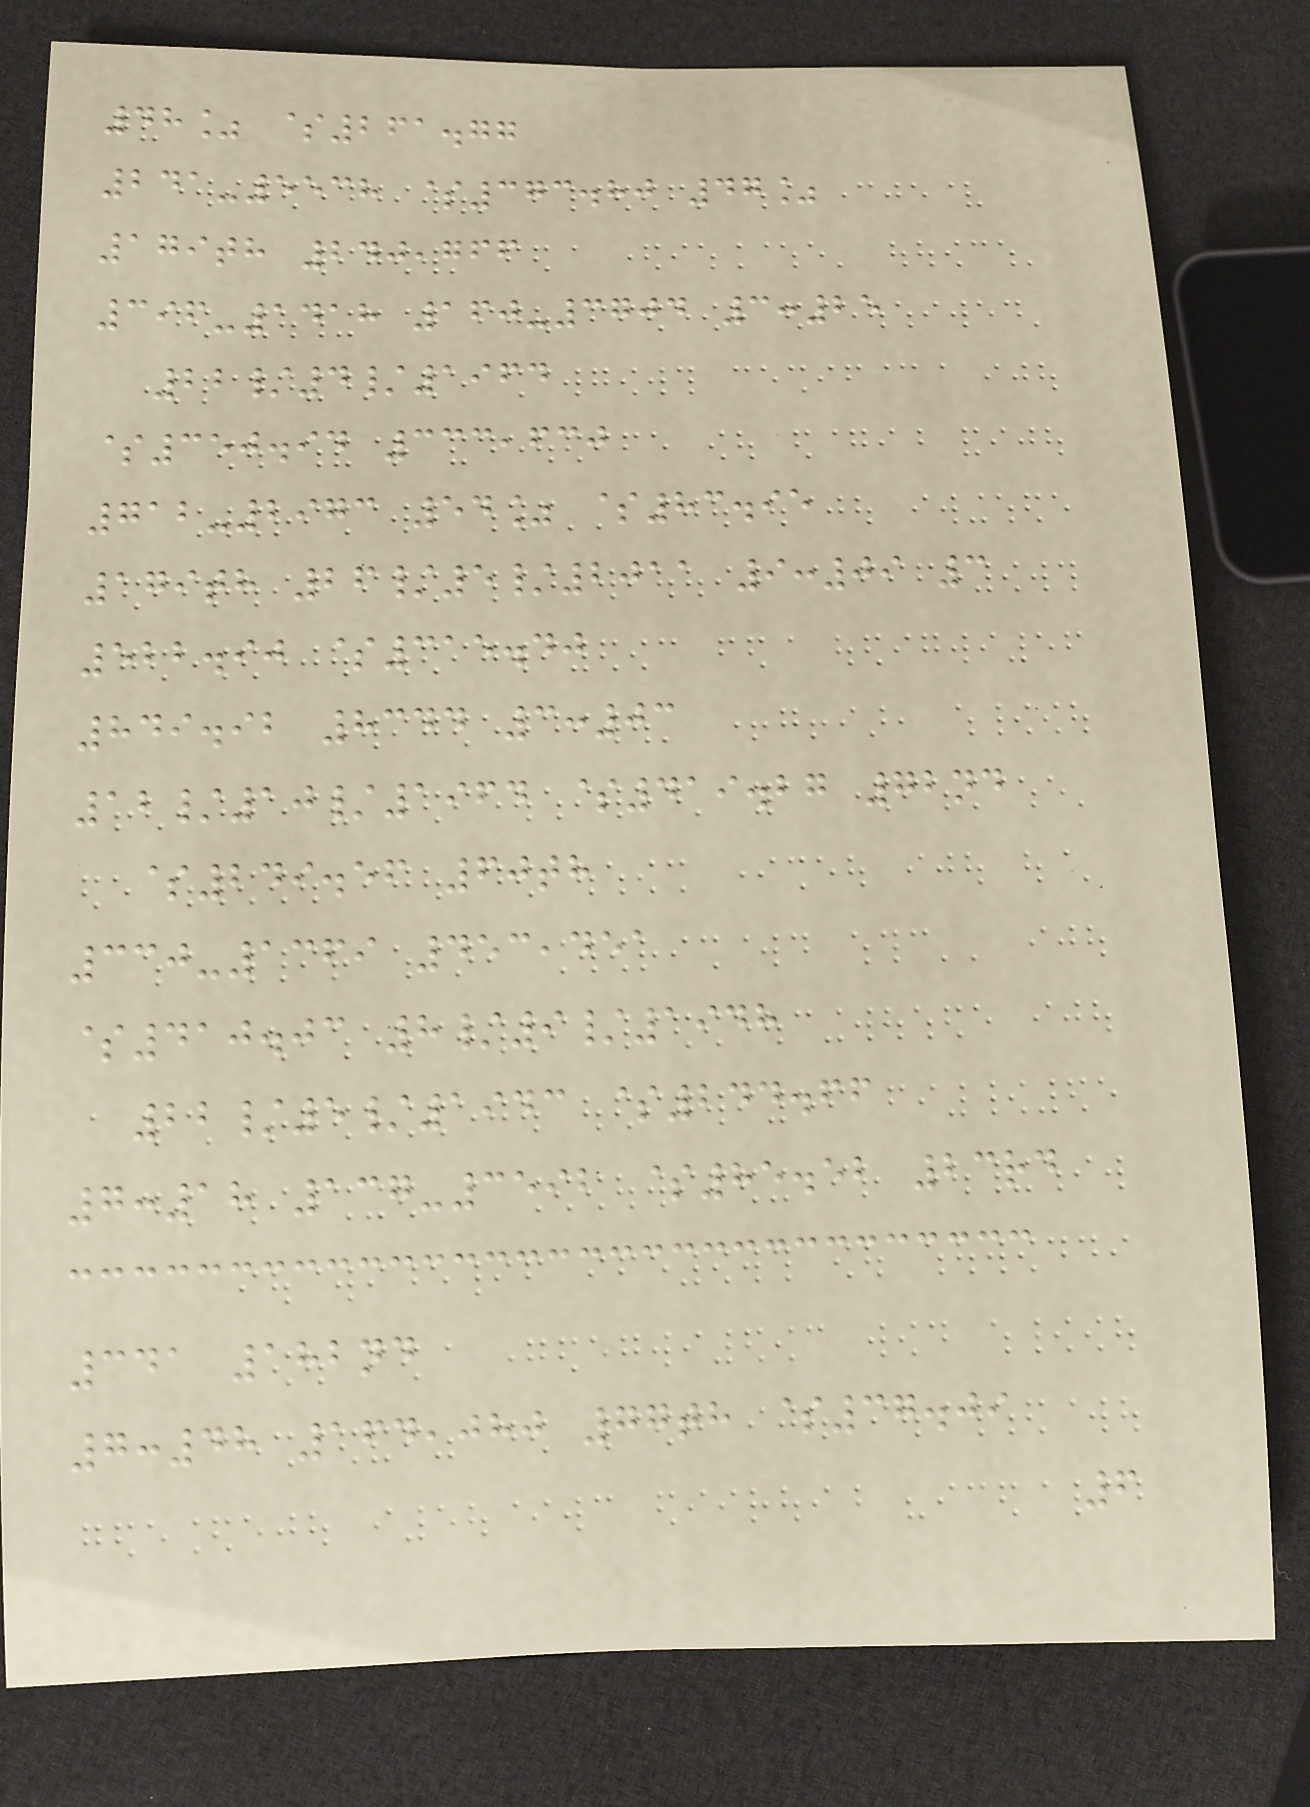48% $261.77
241-5538 $373.80 47%
179th 240,766
396-1418 160-3704 3:25
22/4/1964
$350.94 333,630
712-2973 54% $83.95
179th 26/5/2011 9:09 3
522.90 $315.40
849.92 8344 3:03
12/10/1964 $419.27 72nd
$249.56 60th
330-1369 453,451
$410.03 8/9/1948
22/5/1943 $244.66
7:18 137-3592 $85.52 23rd
341 182nd
7:48 164,080 77th $37.09
6
